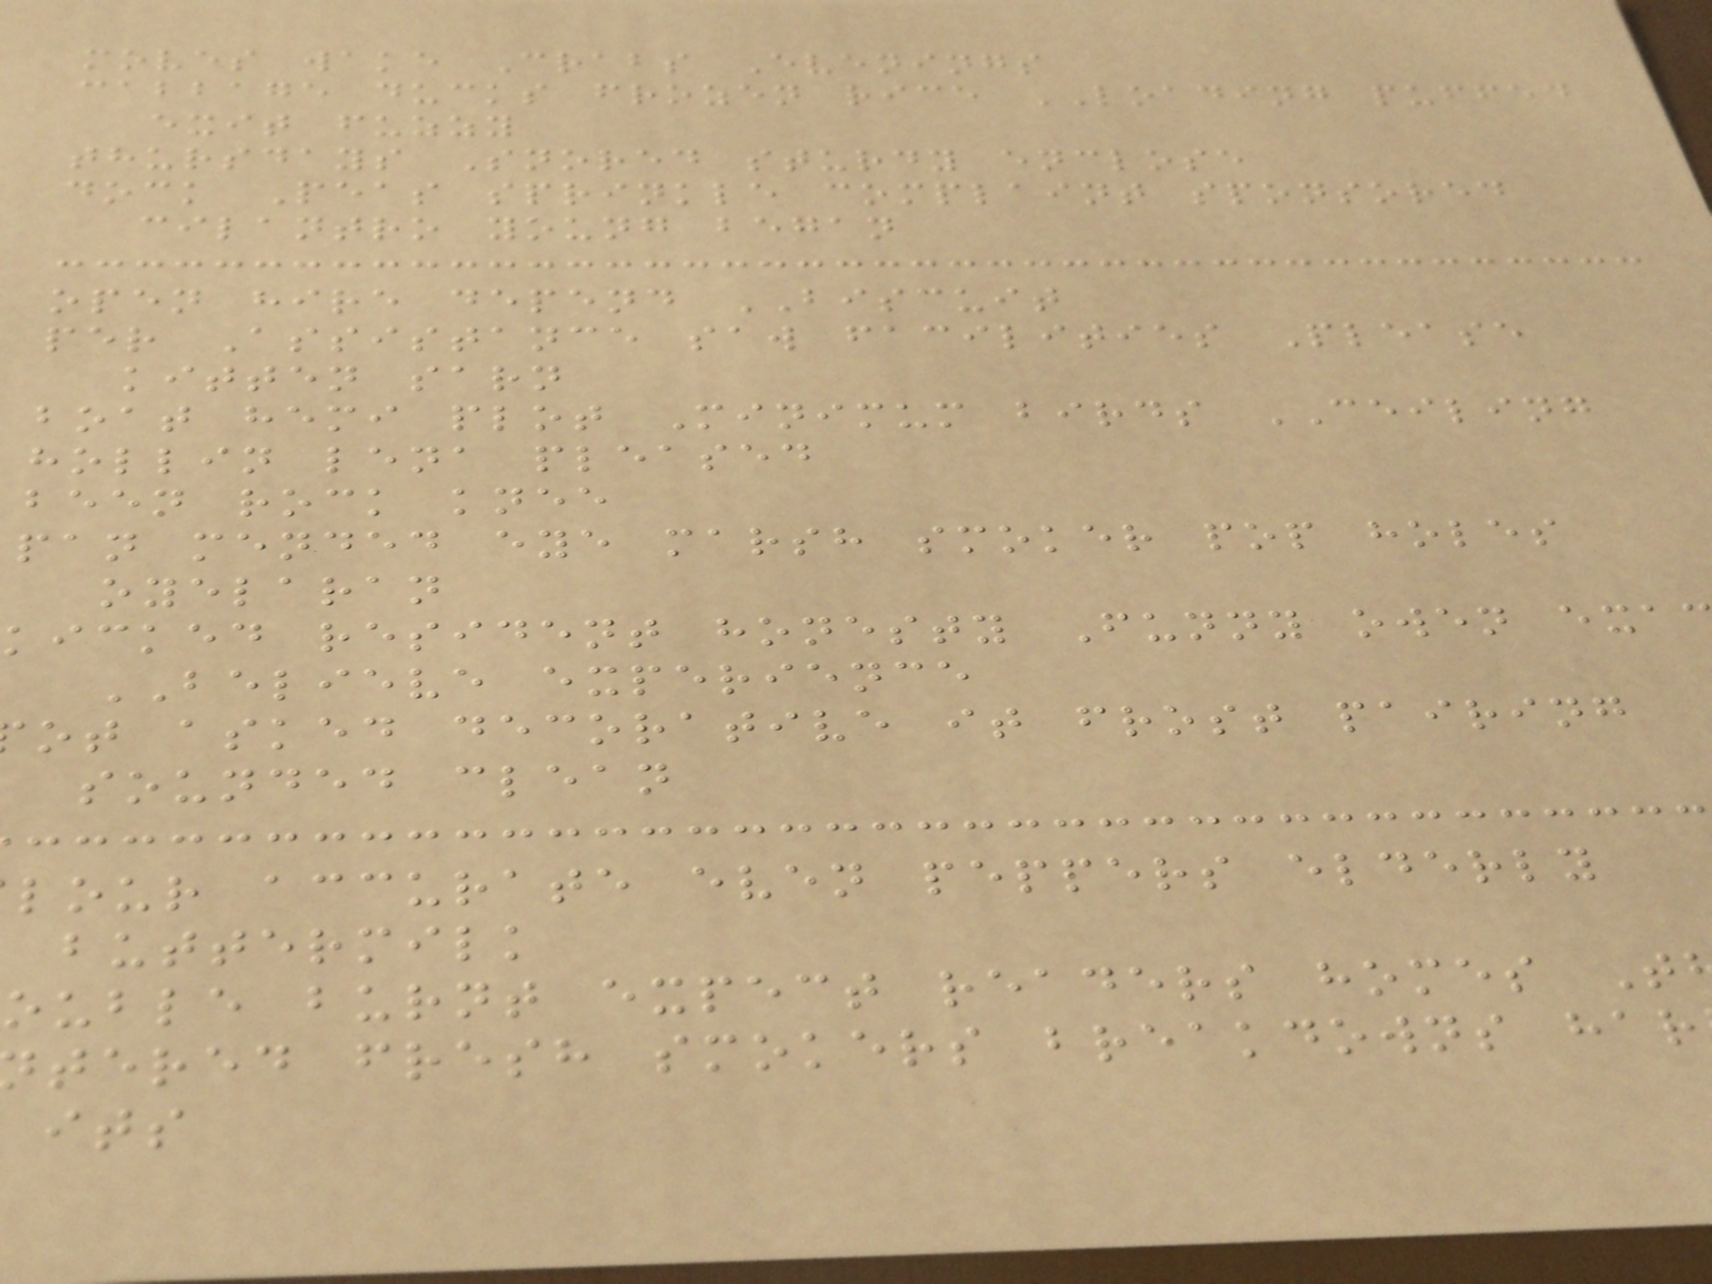moves wake Crabs Evenings
cabbage ducks frozen rice LOADING puffed
exit fuzzy
thursdays Snored sturdy enclose
dock Peas sprinkle complaint sponsored
cilantro young began
open hire depend BISCUIT
per Assistance saw facilities Please
kitten sarn
boat hemi plot Minimum birds CEILING
hollin lena pleased
been rock knee
pan mended eye marsh smoker pop holes
oyelaran
kicked resident honesty Funny owen exa
BELIEVE experience
ot asked decorative it frost pairing
sounded clean
lour accurate even peppers elderly
buttermilk
ouble burnt expect readers homes T
tered fresh smokers breakdowns har
its
